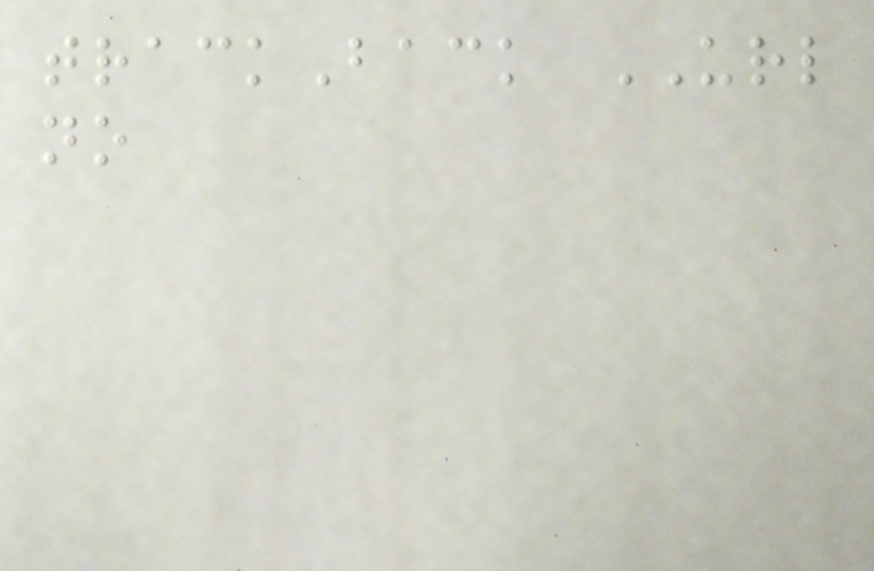trackBack URL
no
